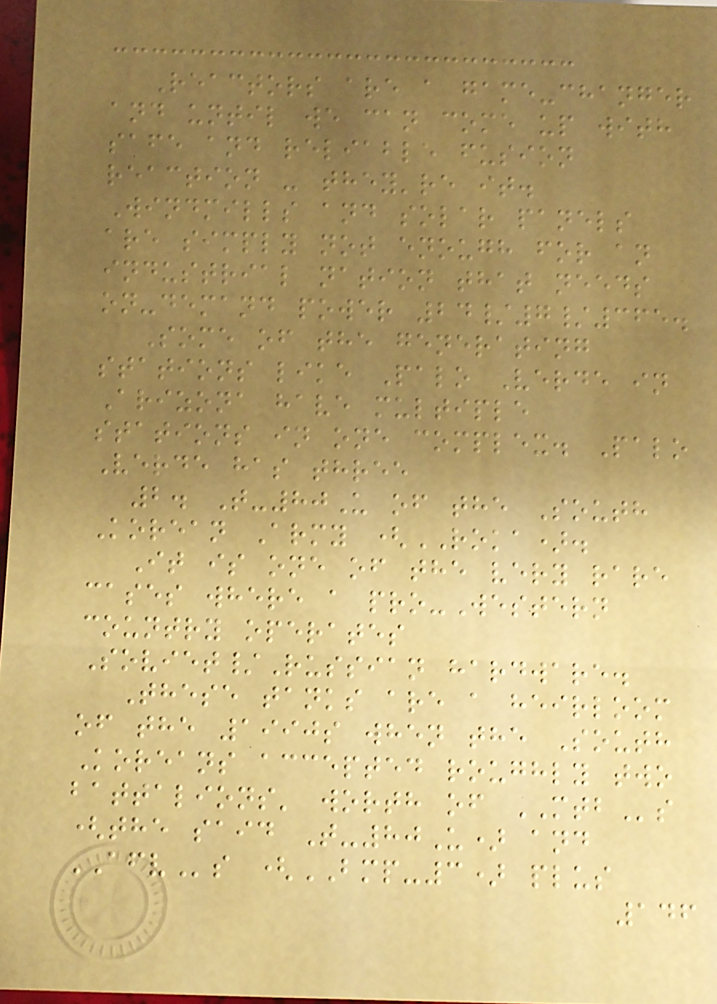Reactors are a game-changer
and until we can come up with
safe and reliable fusion
reaction - they're it.
Windmills and solar panels
are simply not enough for an
industrial nation that needs
on-demand power 24/7/365.
Some of the generating
stations like Palo Verde in
Arizona have multiple
stations in one complex. Palo
Verde has three
2. T-80U of the South
Korean Army (ROKA).
It is one of the very rare
cases where a pro-Western
country operates
Soviet/Russian hardware.
These tanks are a heirloom
of the 1990s when the South
Koreans accepted roughly two
battalions' worth of MTBs
(the said T-80U) and
AFVs (BMP-3) plus
146
